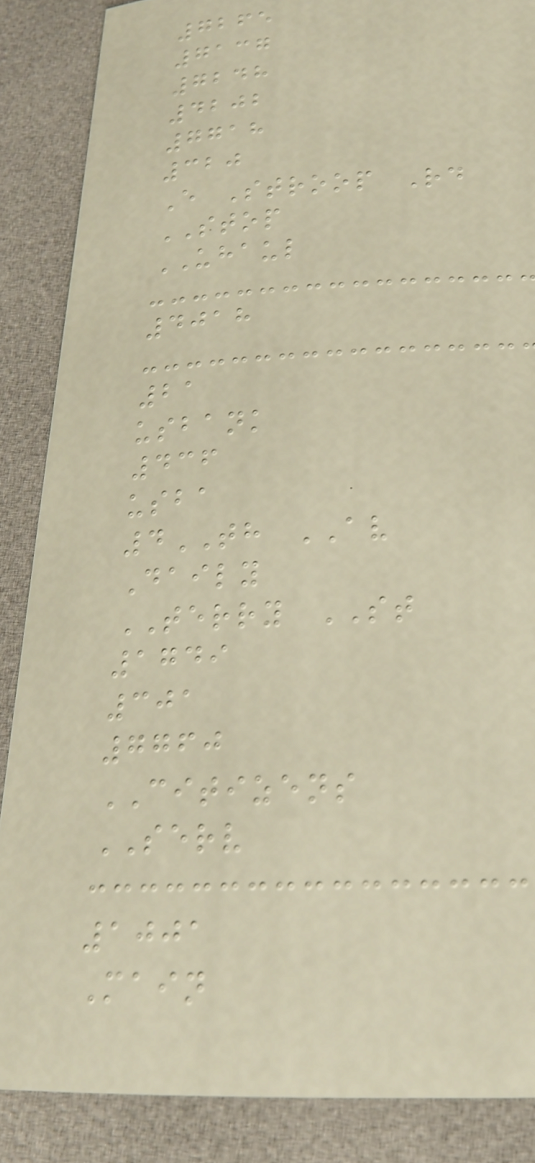7265
7137
7248
4202
7718
320
E Stroop Rd
STOP
UHAUL
4018
21
usbank
436
usba
4TH AV
Daily
TERRY ST
1749
301
7760
CITIZENS
SERV
1001
Main
